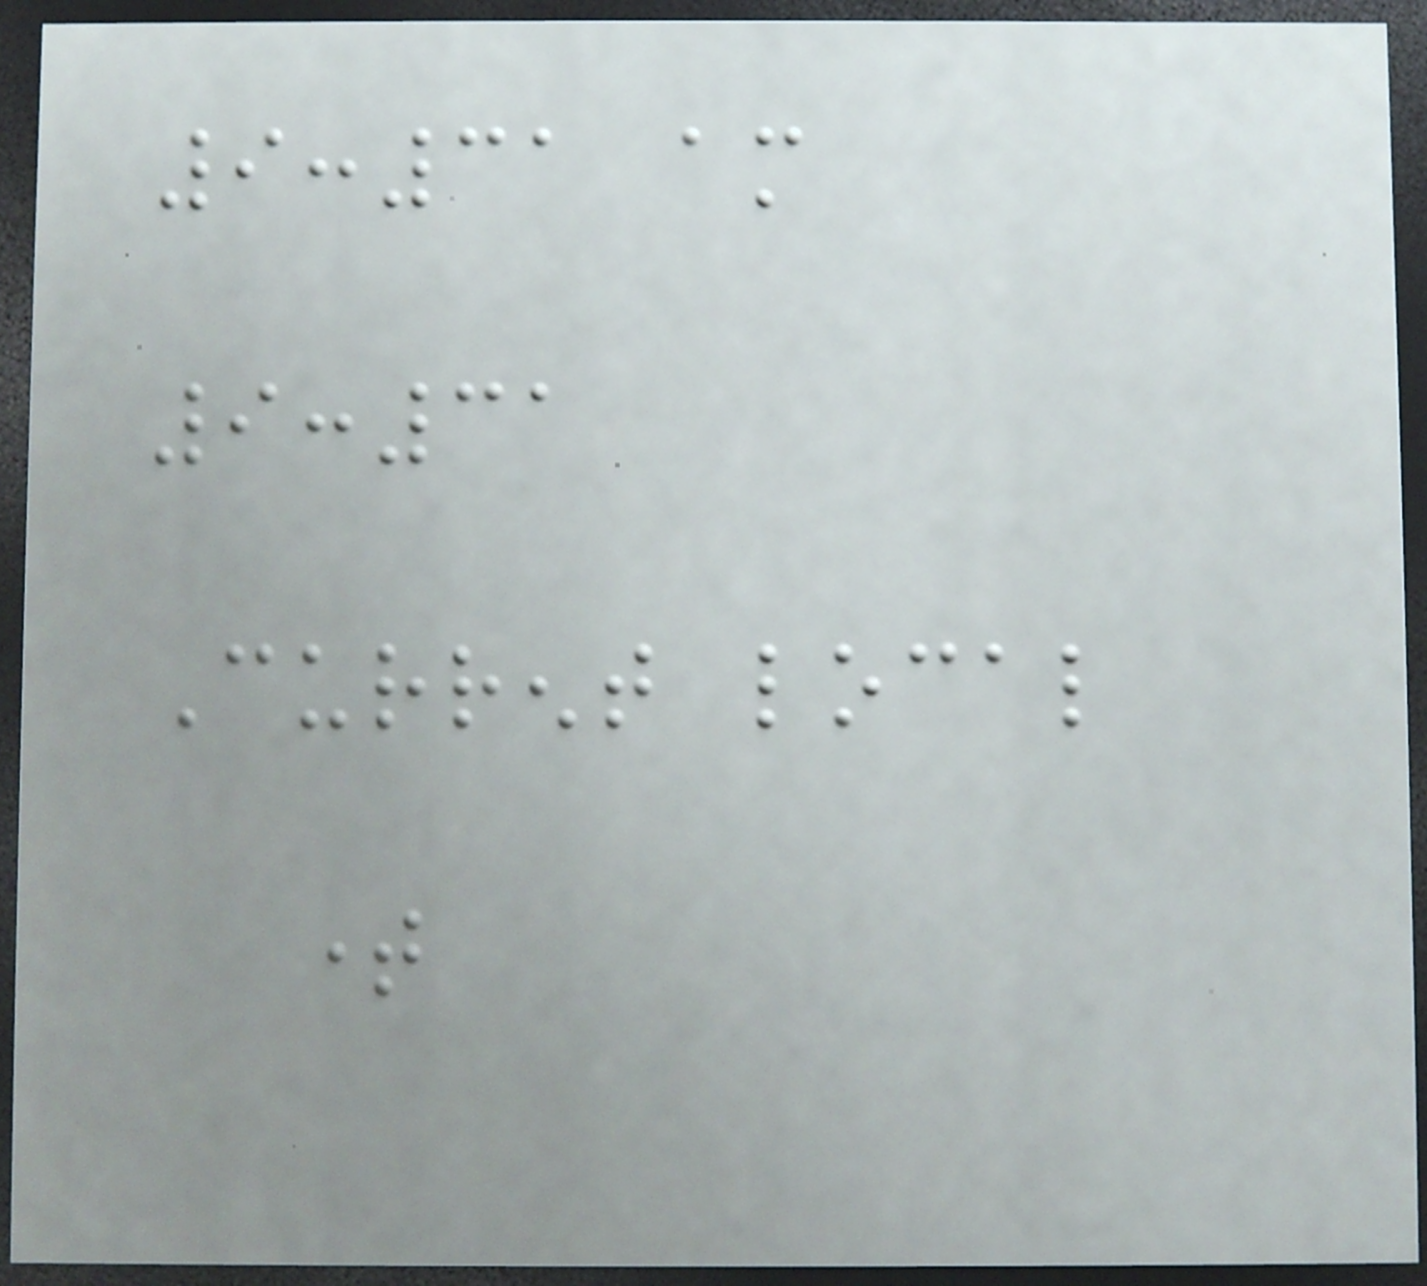9:31 am
9:31
Current local
time
